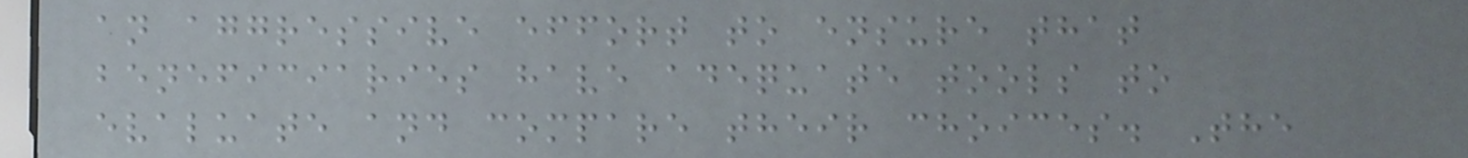an aggressive effort to ensure that
beneficiaries have adequate tools to
evaluate and compare their choices. The
